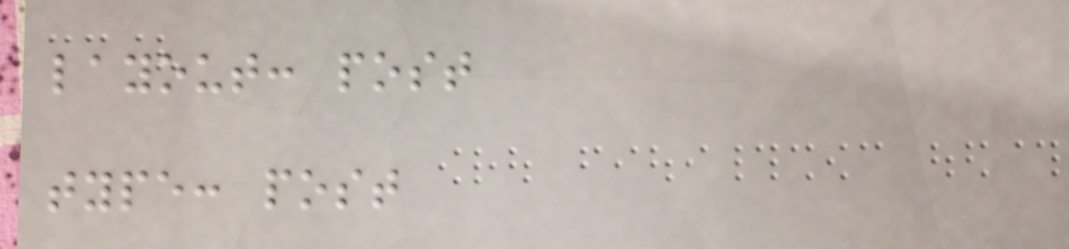layout: post
type: post
